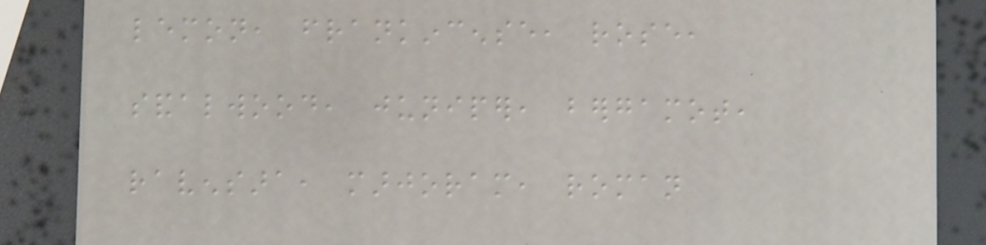lemon, frankincense, rose,
sandalwood, juniper, bergamot,
ravensara, marjoram, roman
